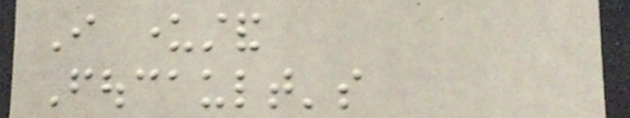I understand
Foucault's
